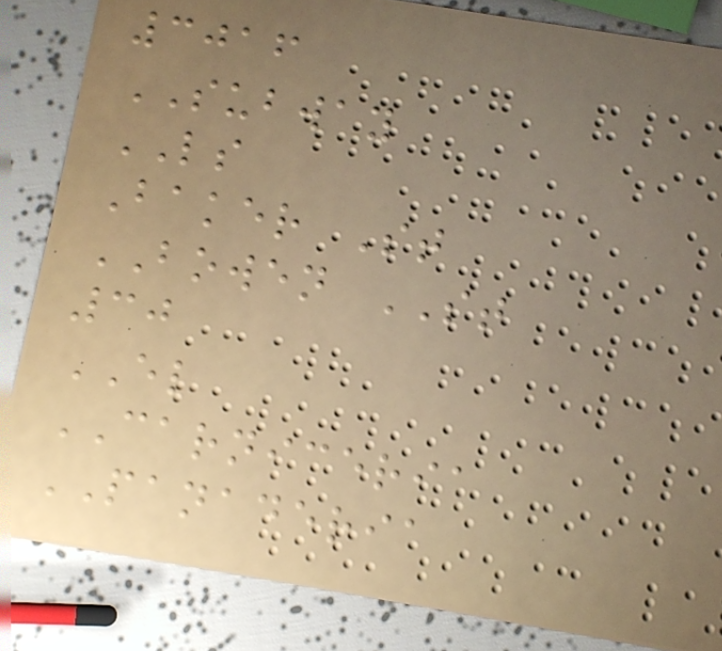3016
SUBWAY
LS
Baker St
BOWEN ST
30
EL
CARNICERIA
PANADERIA
